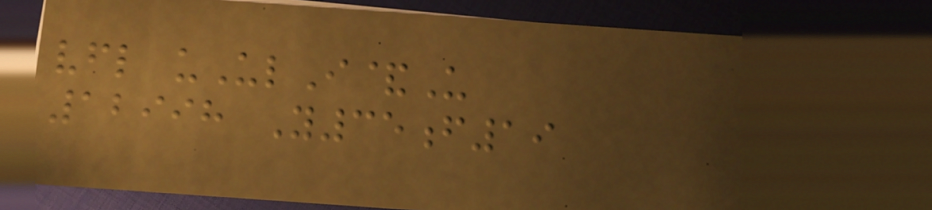vfl uUlI&U
12998 Y35f19
